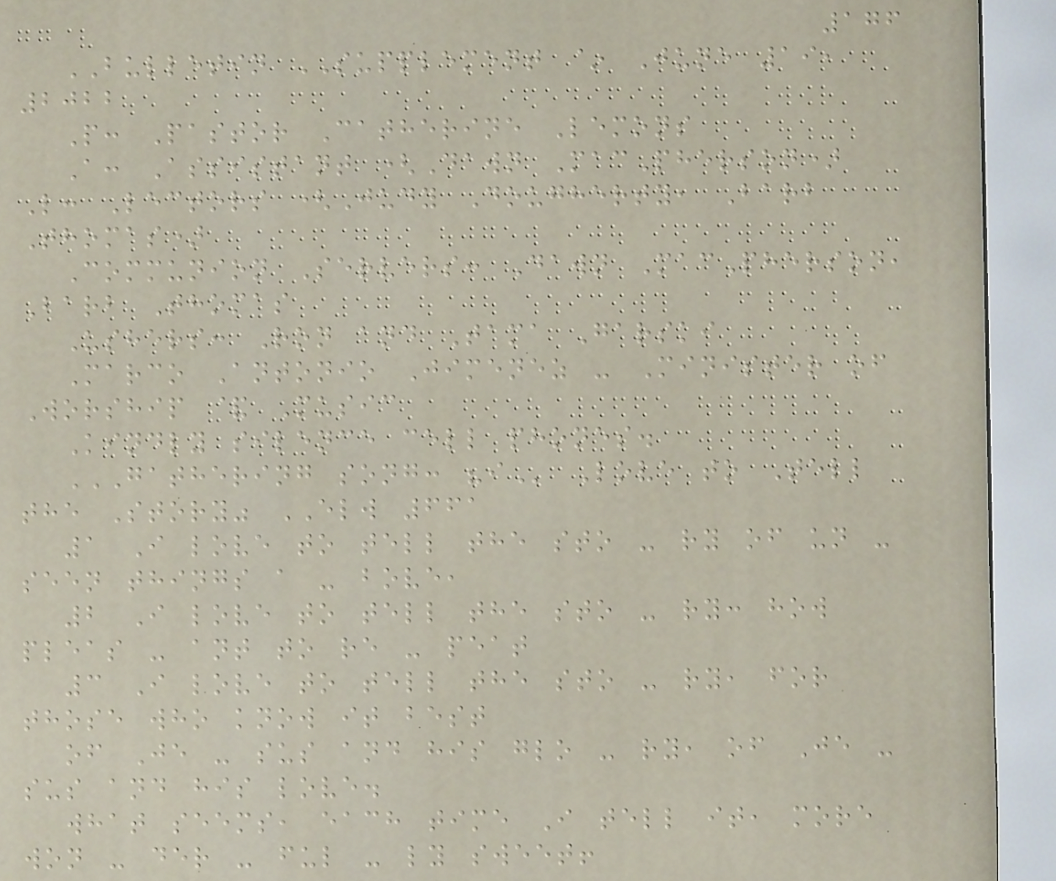176
BULLETIN SUPPLEMENT ~ June 19,
2022
P: Pastor Catherine Lemons
A: Assistant (Dawn MacPherson)
L: Lectors (Judy Dougherty, Barb
Thomas)
Communion Servers: Dawn MacPherson,
Barb Thomas
Ushers: Ron and Tama Garski
Marco Antonio Jimenez - Minister of
Worship & Music
Kindly silence cell phones.
GATHERING SONG: "I Love to Tell
the Story" ELW 661
1 I love to tell the sto - ry of un -
seen things a - bove,
2 I love to tell the sto - ry: how
pleas - ant to re - peat
3 I love to tell the sto - ry, for
those who know it best
of Je - sus and his glo - ry, of Je -
sus and his love.
what seems, each time I tell it, more
won - der - ful - ly sweet!
